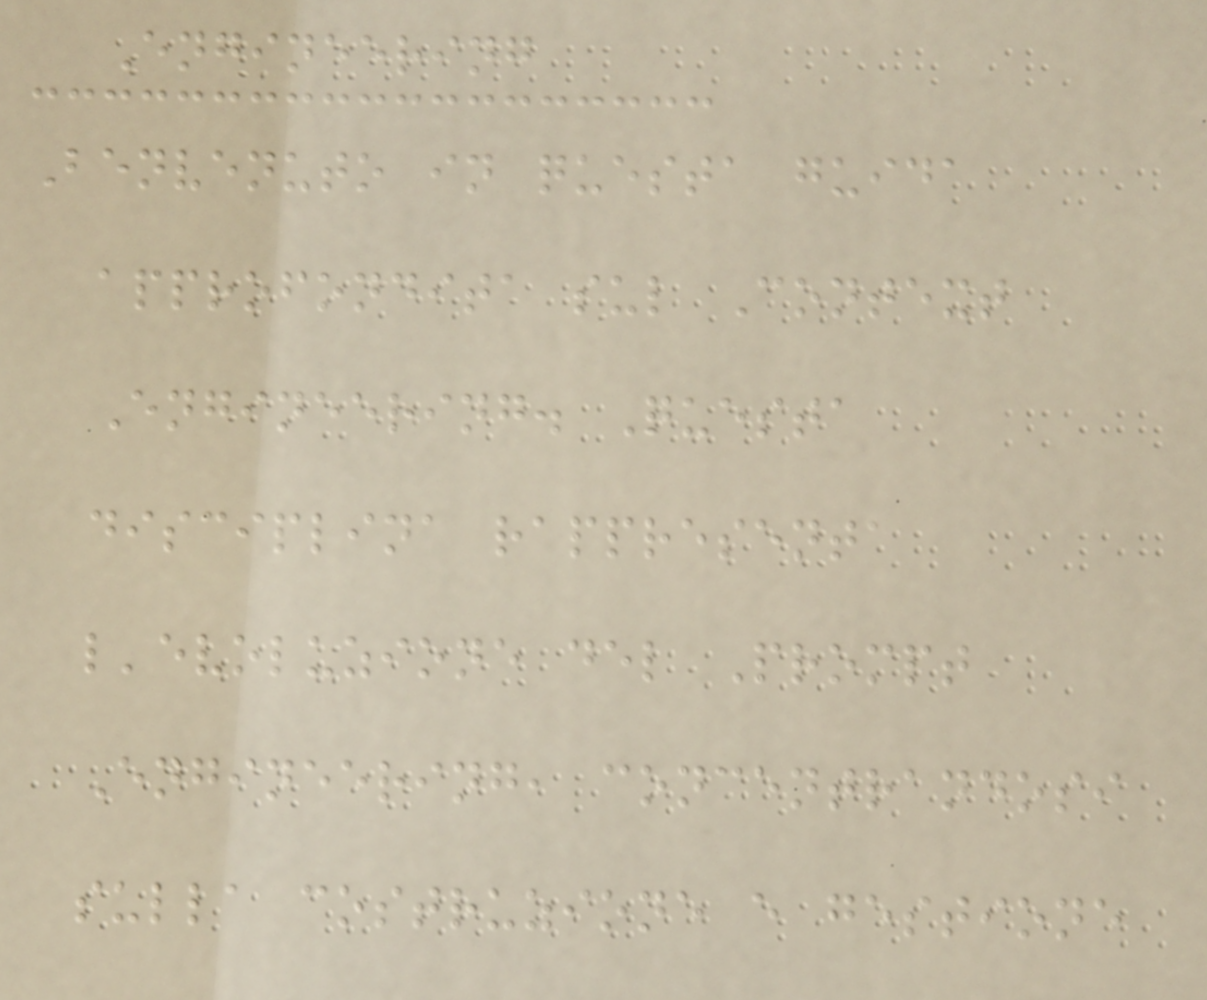Engineering
Benvenuto in questa guida
approfondita sul Context
Engineering. Questa
disciplina rappresenta
l'evoluzione del Prompt
Engineering, concentrandosi
sulla costruzione e gestione
